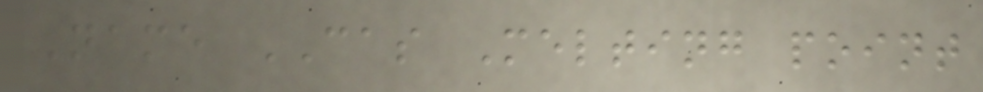Name CAS Melting point
